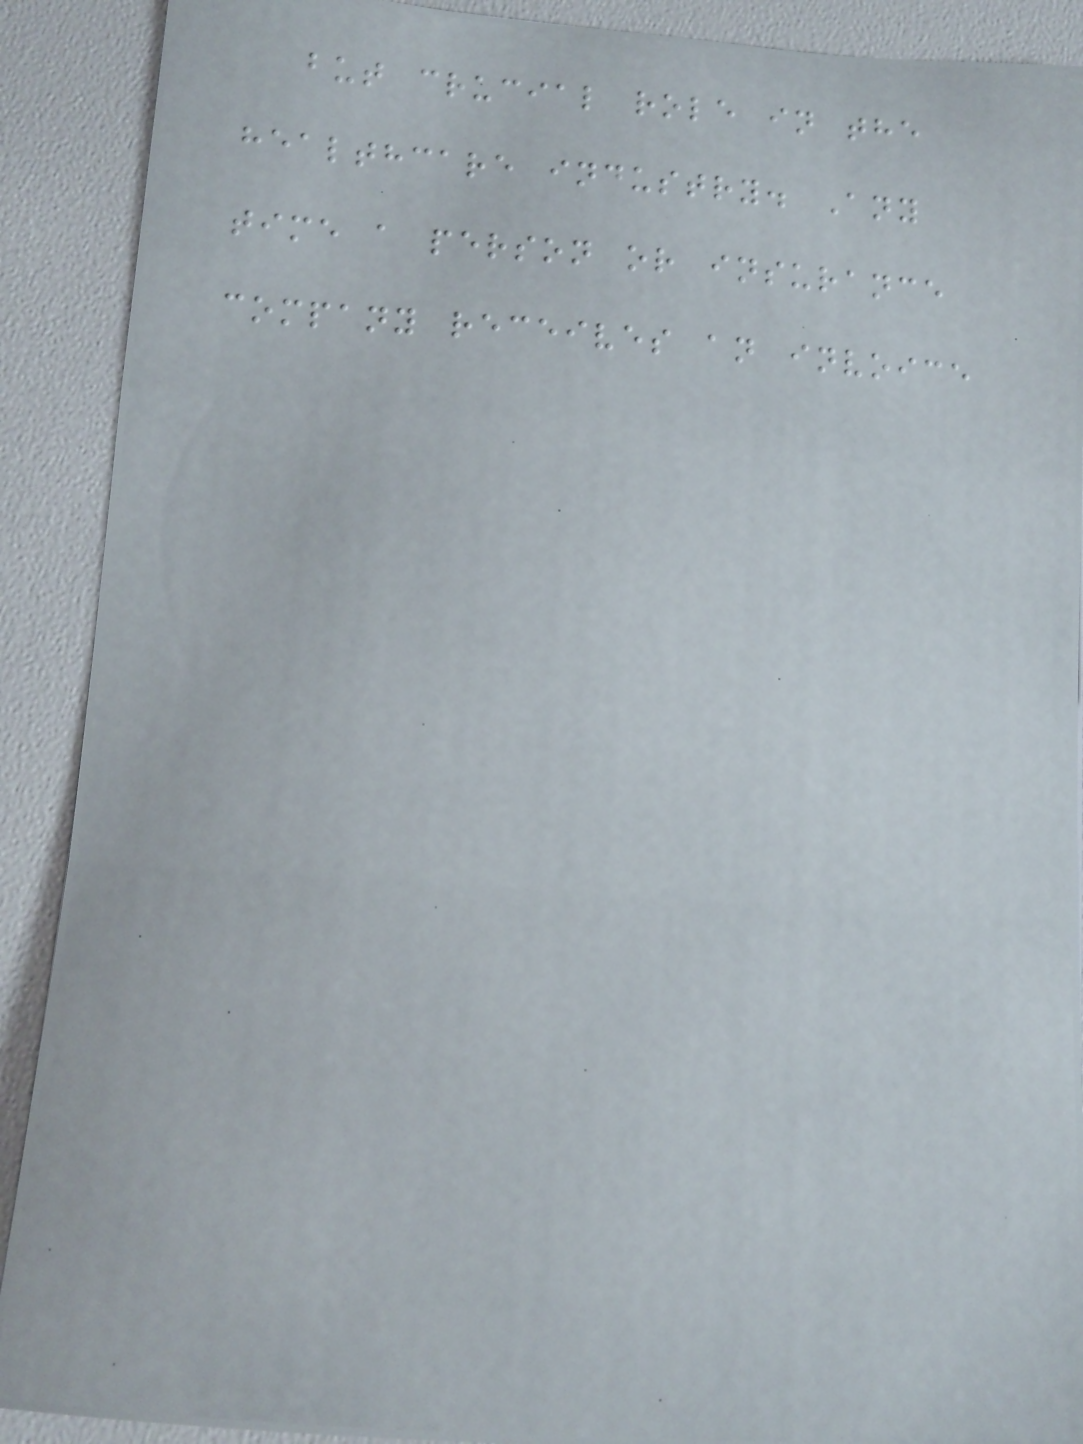but crucial role in the
healthcare industry. Any
time a person or insurance
company receives an invoice
